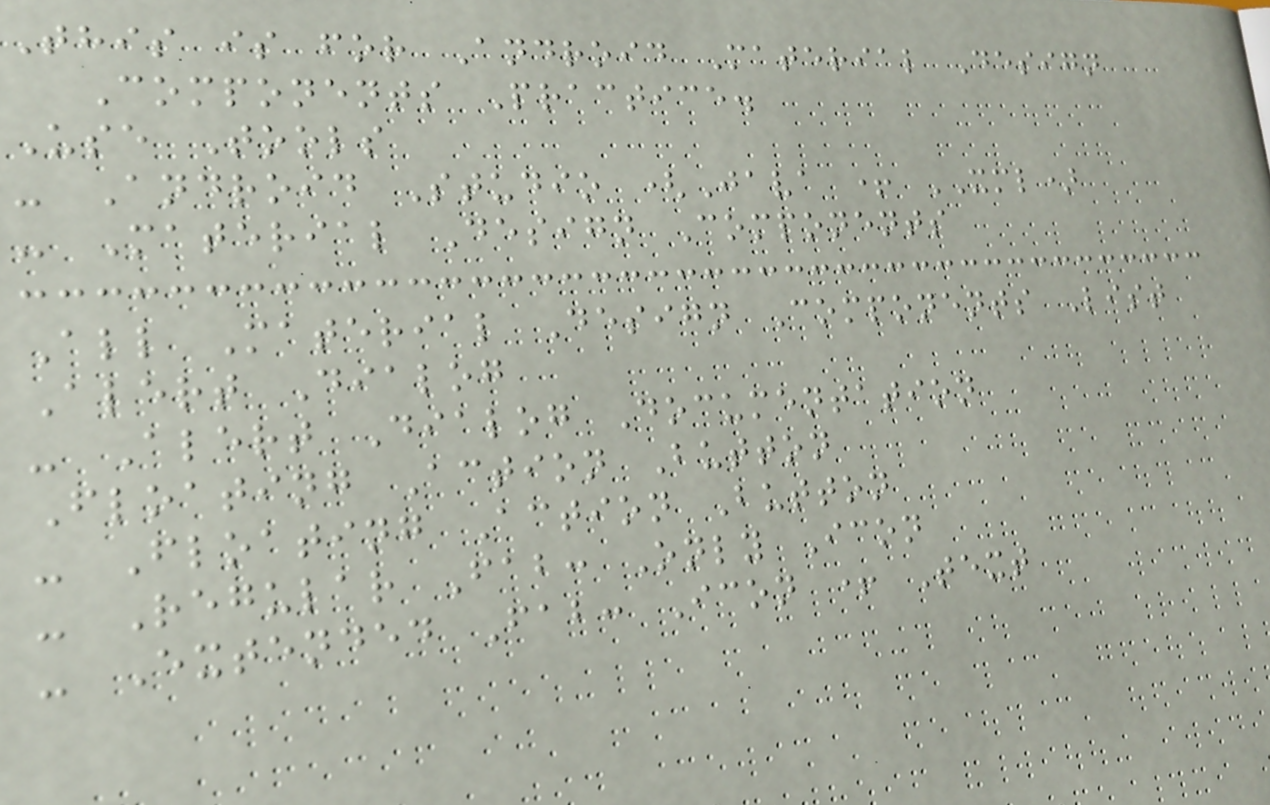This is for Android Material Design
Components Practice.
Use Tools
- Android Studio (Java + XML)
- Material Design Components
All Material Design Components List
Alert Dialog
- Alert Dialog Documentation
Floating Action Button
- Floating Action Button
- Regular Fab: Only Icon
- Extended Fab: Icon + Text
